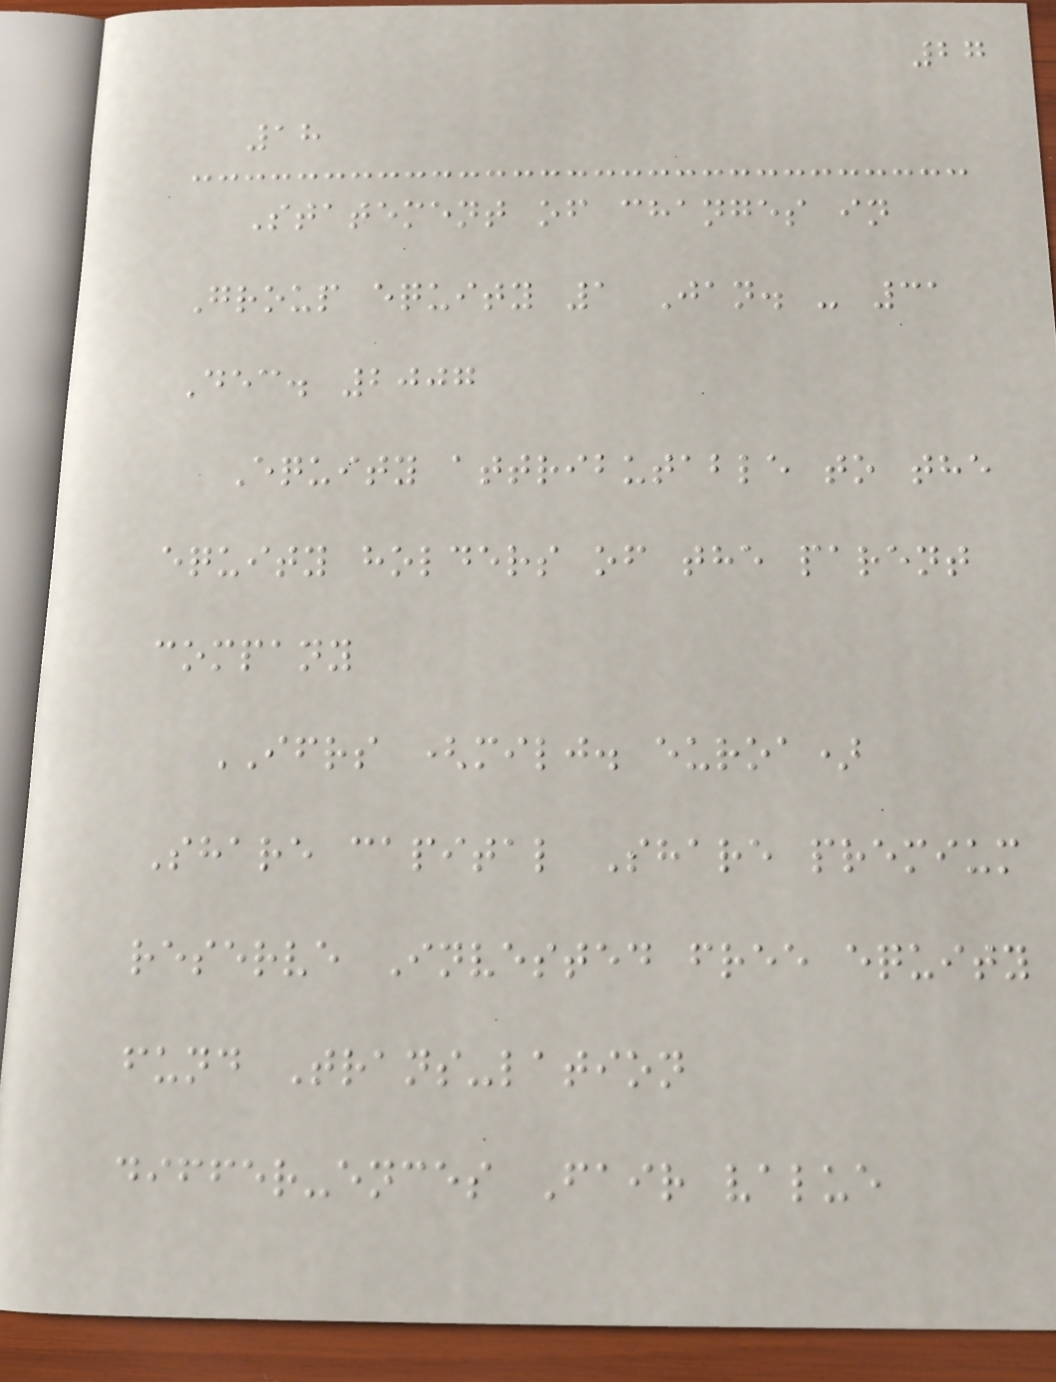27
18
Statement of changes in
Group equity 1 Jan. - 31
Dec. 2007
Equity attributable to the
equity holders of the parent
company
IFRS (milj. euroa)
Share capital Share premium
reserve Invested free equity
fund Trans-lation
differ-ences Fair value
